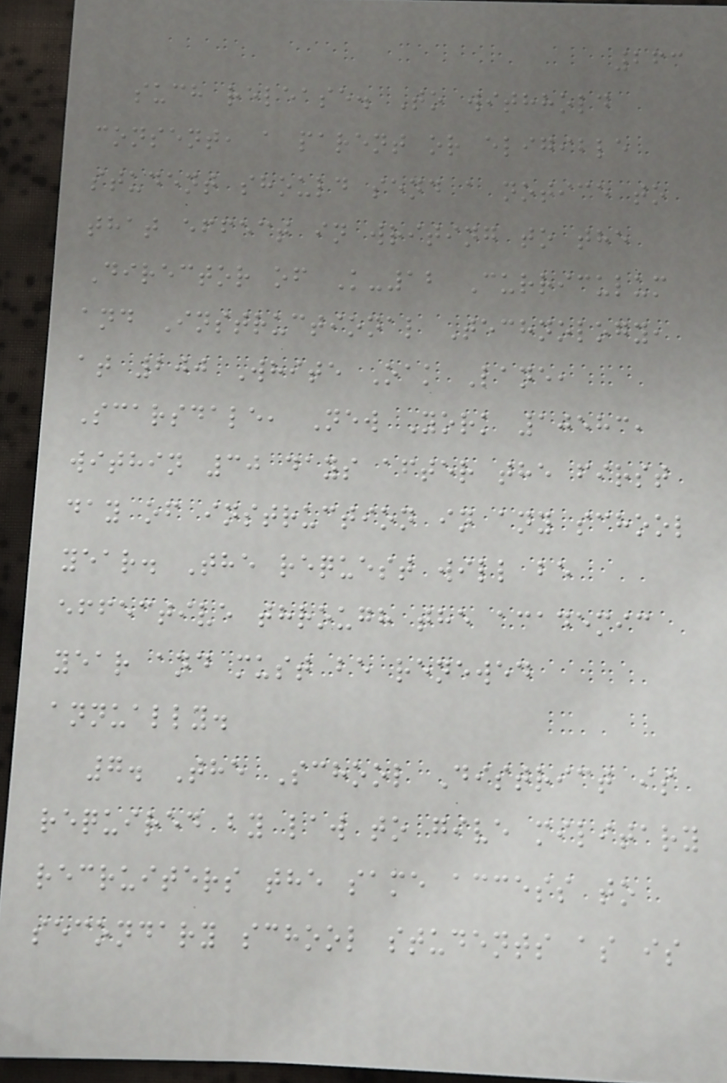263
such release. To withhold
consent, a parent or eligible
student should send a notice to
that effect in writing to the
Director of K-12 Curriculum
and Instructional Technology,
at 200 White Oak Lane,
Scarsdale, New York 10583,
within 30 days after the first
day of instruction in any school
year. The request will be
effective through the academic
year and must be renewed
annually.
7. The School District is
required by law to give military
recruiters the same access to
secondary school students as is
